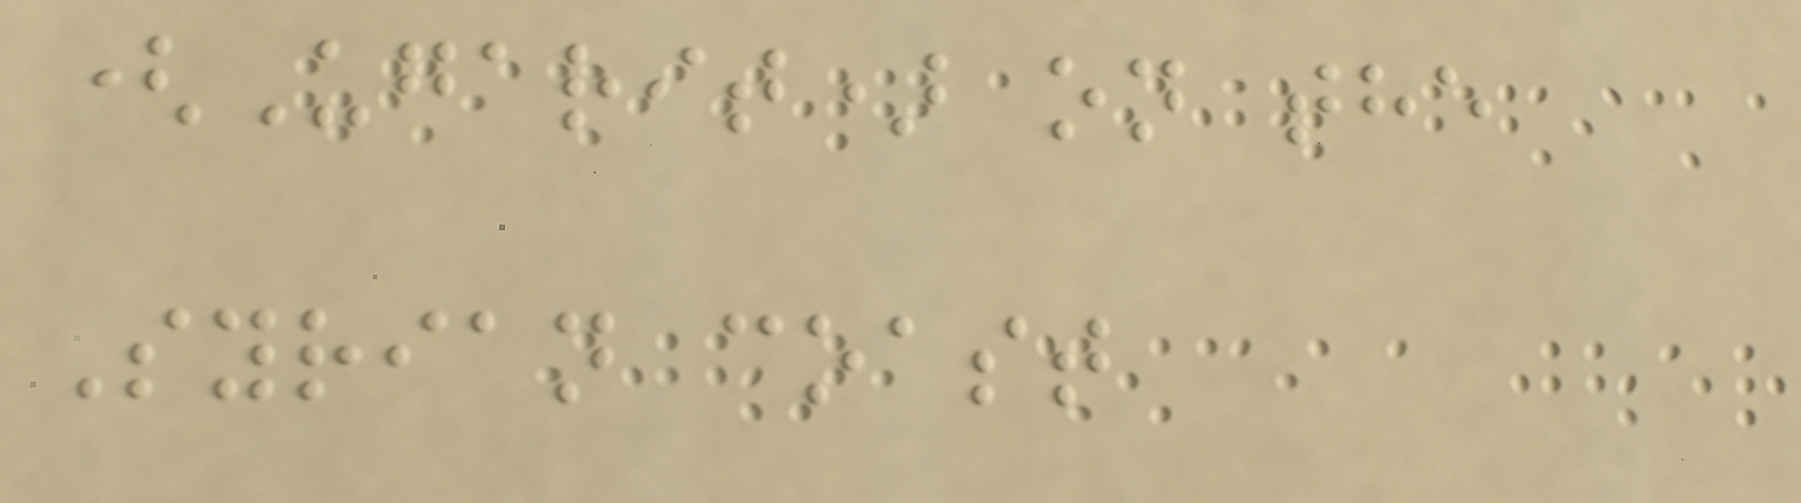(Ugarit) on the
Syrian coast
